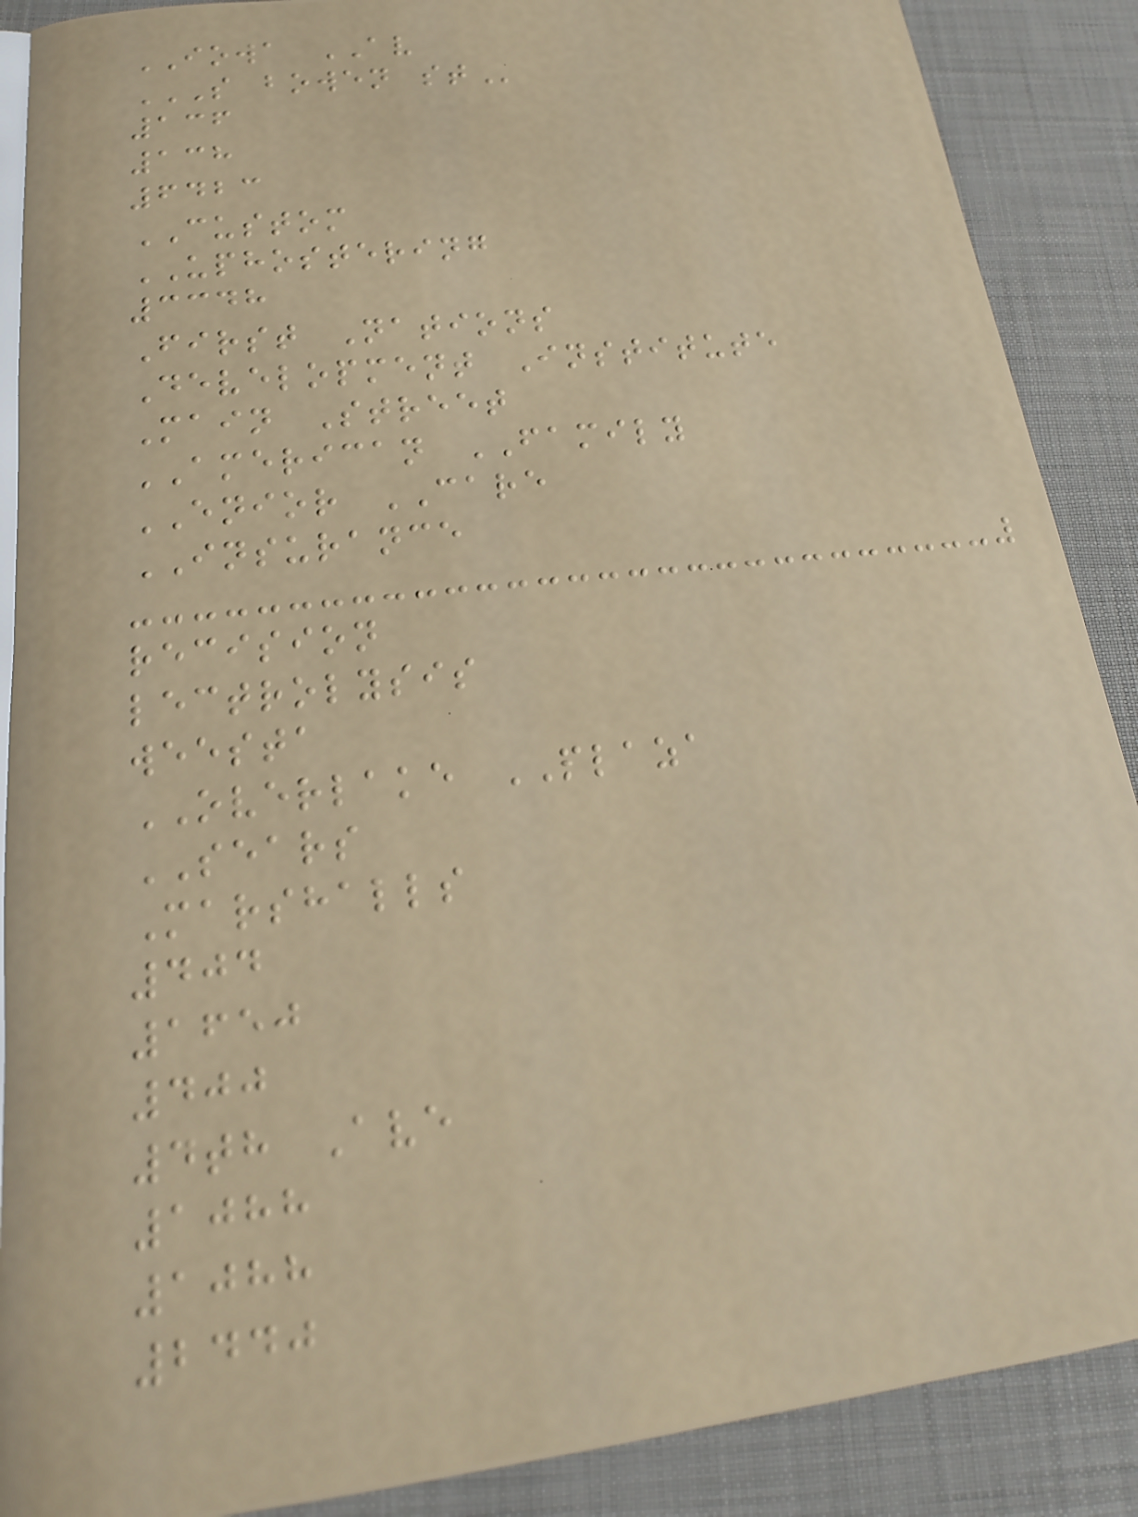IOWA AV
S BOWEN ST
136
138
6423
CUSTOM
UPHOSTERING
3348
First Nations
Development Institute
Main Street
AMERICAN FAMILY
ENIOR CARE
INSURANCE
recision
lectrolysis
weesta
OVERLAKE PLAZA
SEARS
Marshalls
404
1650
400
4th Ave
1088
1088
2440
